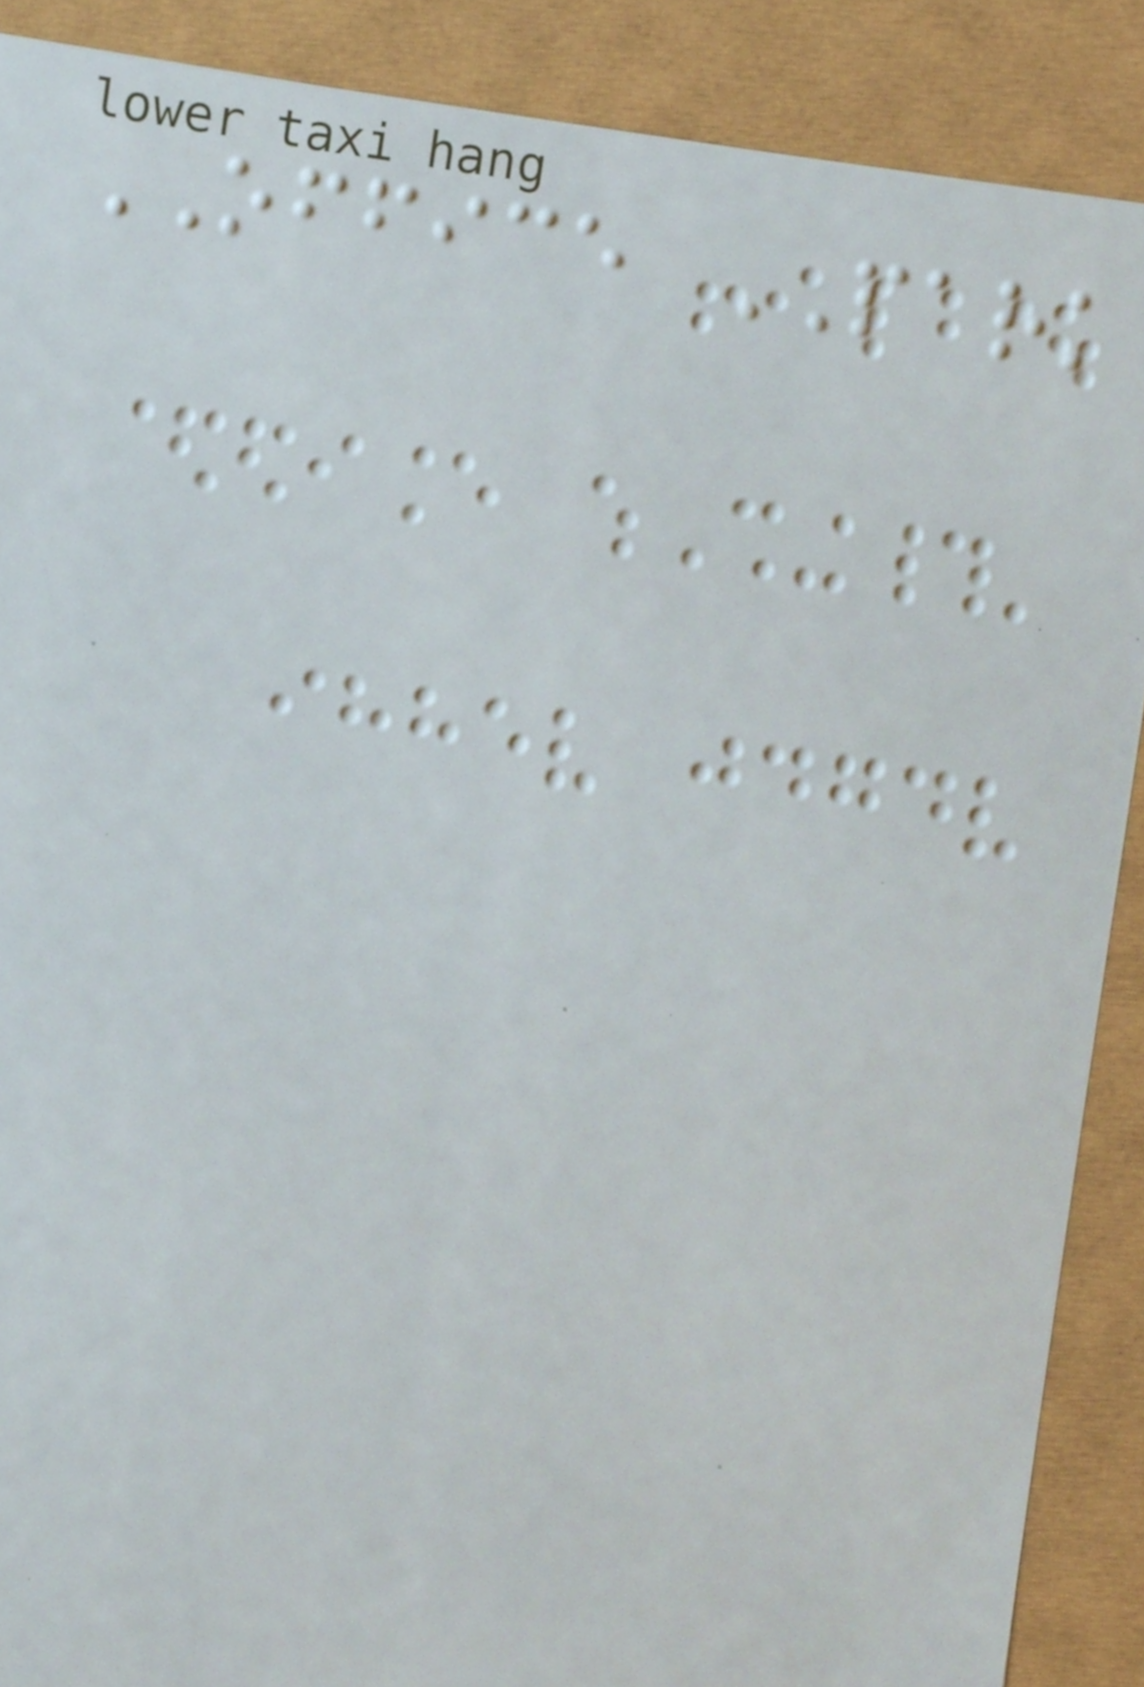OFFICE PARK
